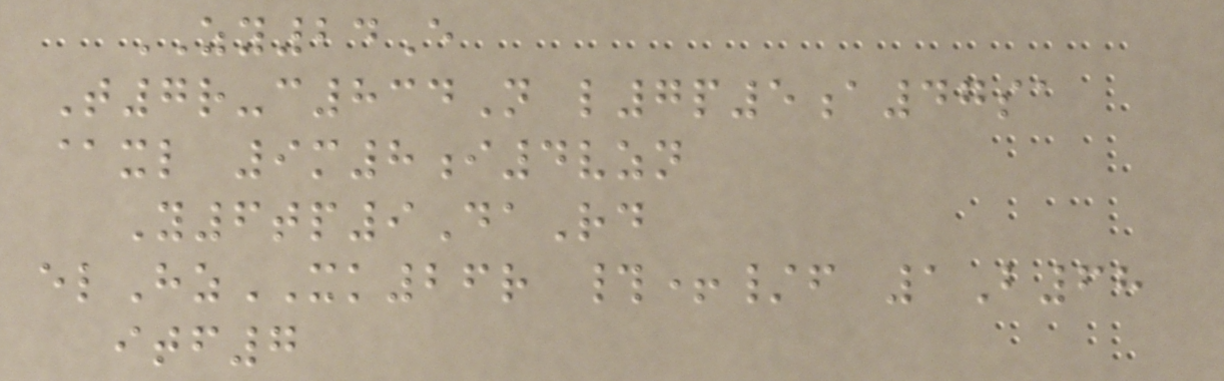ZY24E
T7r-c834N l7p5a47sa
@xl 9m8i4vzn
Y6tp9DaRd
elHzXK26r #+/f 1B68
itf7
